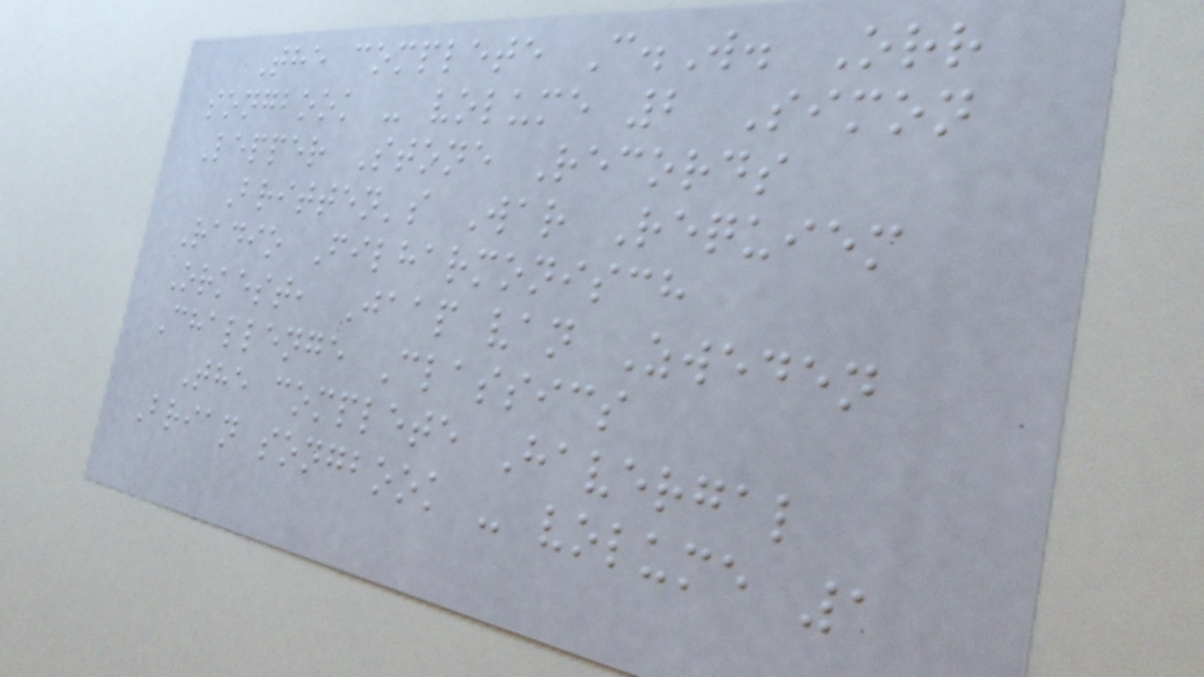The complete C.W. Orr
songbook - volume 2 Simon
Lepper Stone Records
Britten's War Requiem
Radio Filharmonisch
Orkest, Jaap van Zweden
Challenge Classics
The complete Havergal
Brian songbook - volume 1
